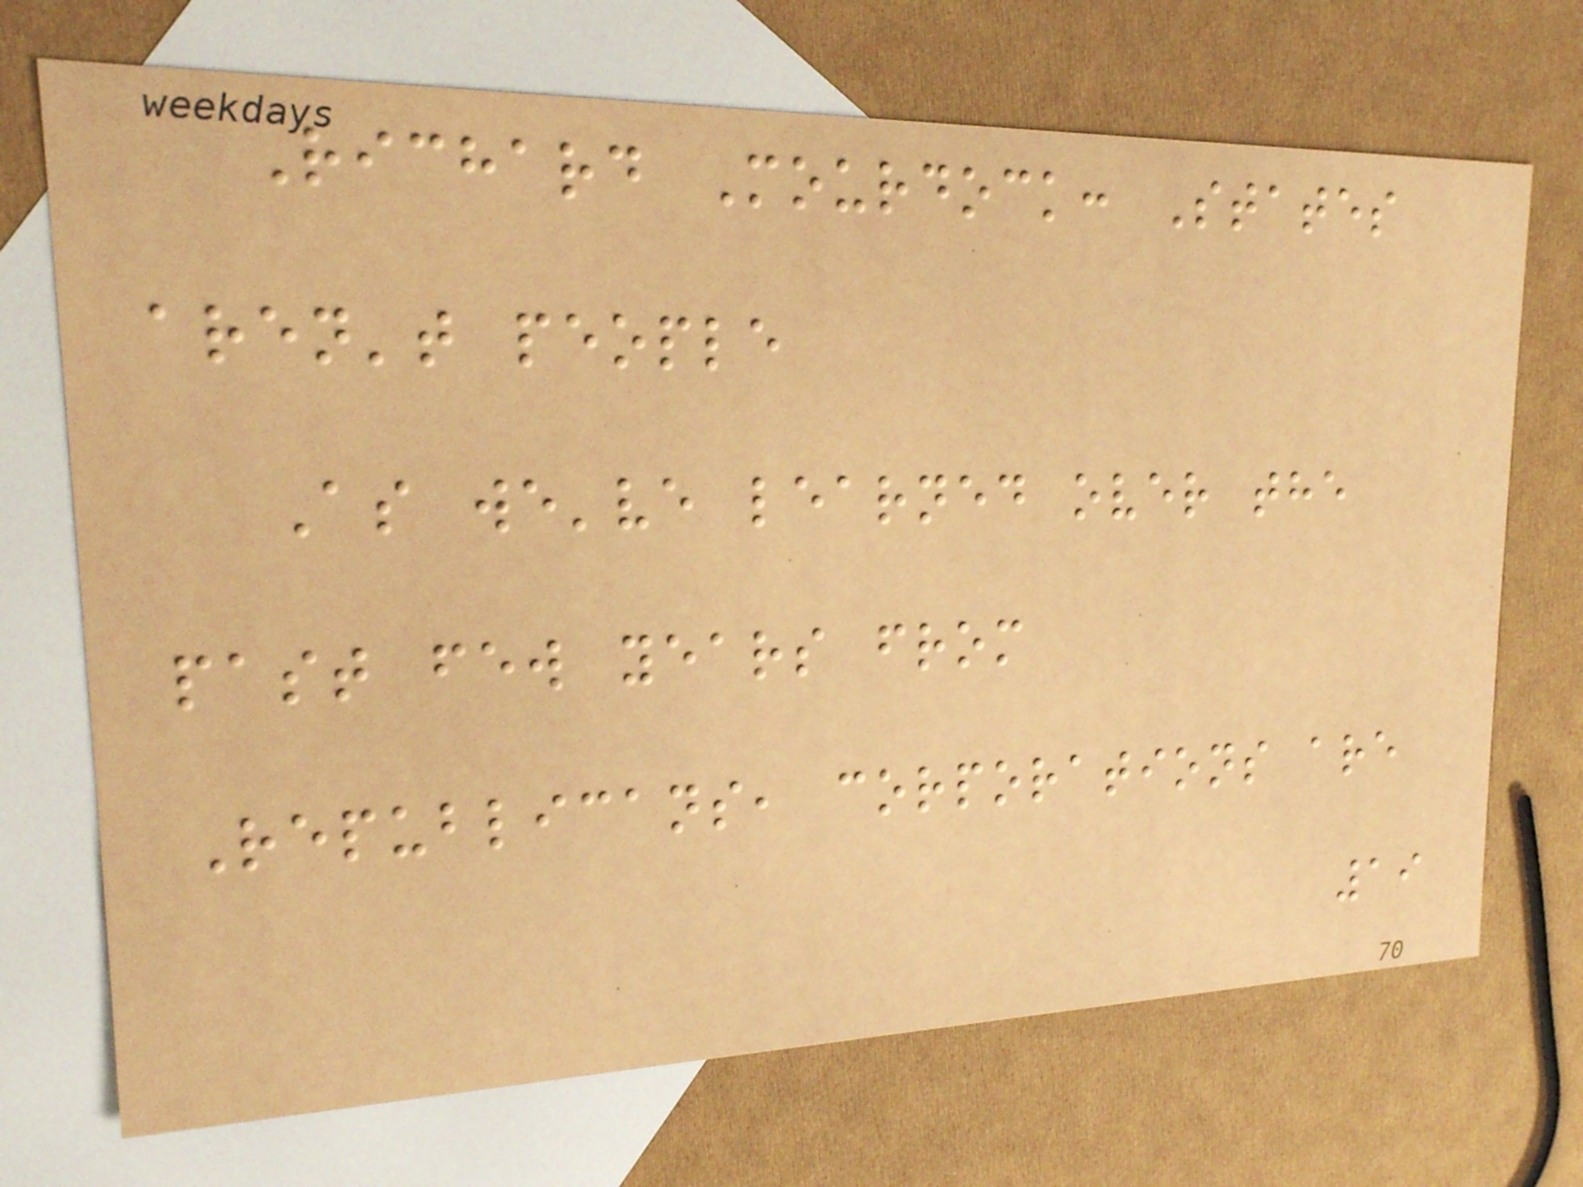Richard Mourdock: States
aren't people
As we've learned over the
past few years from
Republicans, corporations are
19
